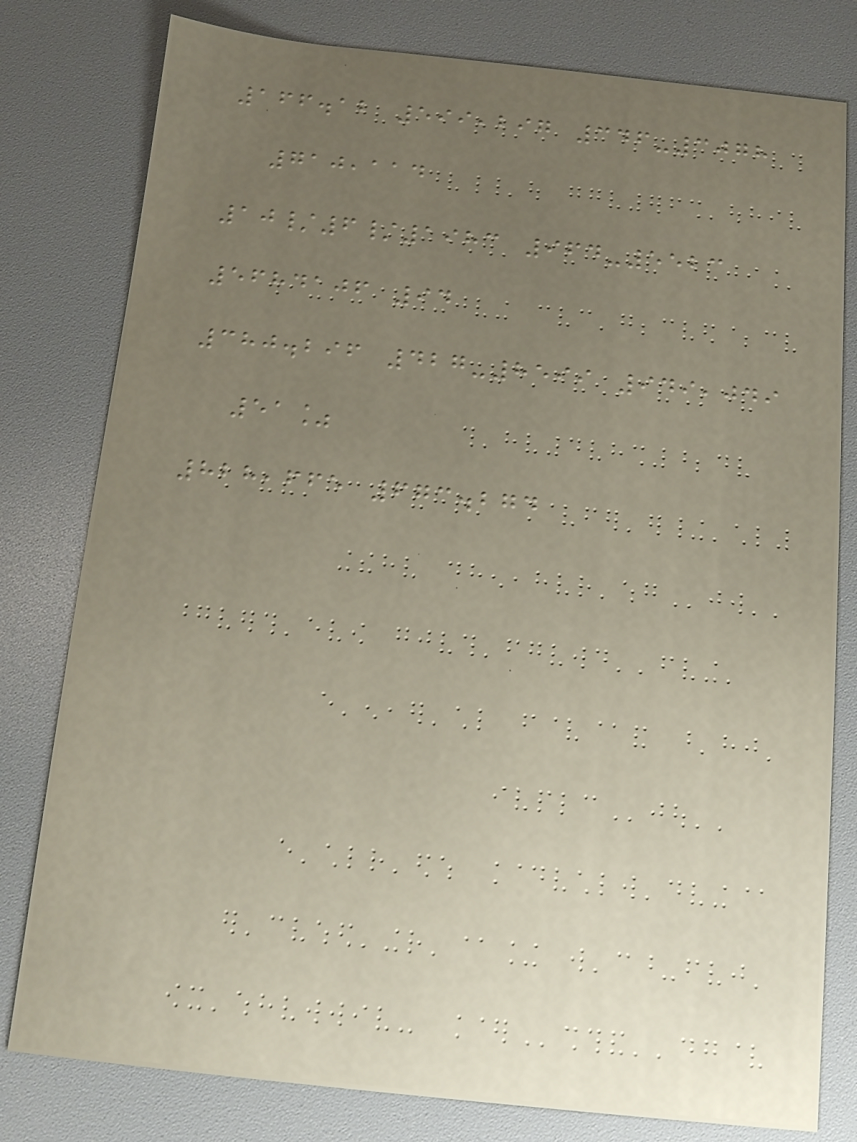166.12 599,297 346-3078
710,114
10/6/1983 964-5523
5684106 94
380.296 427-8599 949,049
51%
828,665 673.274
